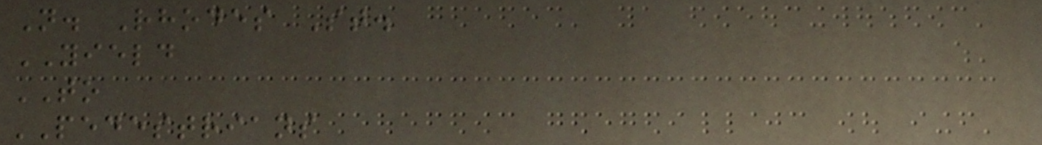N. Rhodes St.
YIELD
TO
PEDESTRIANS
